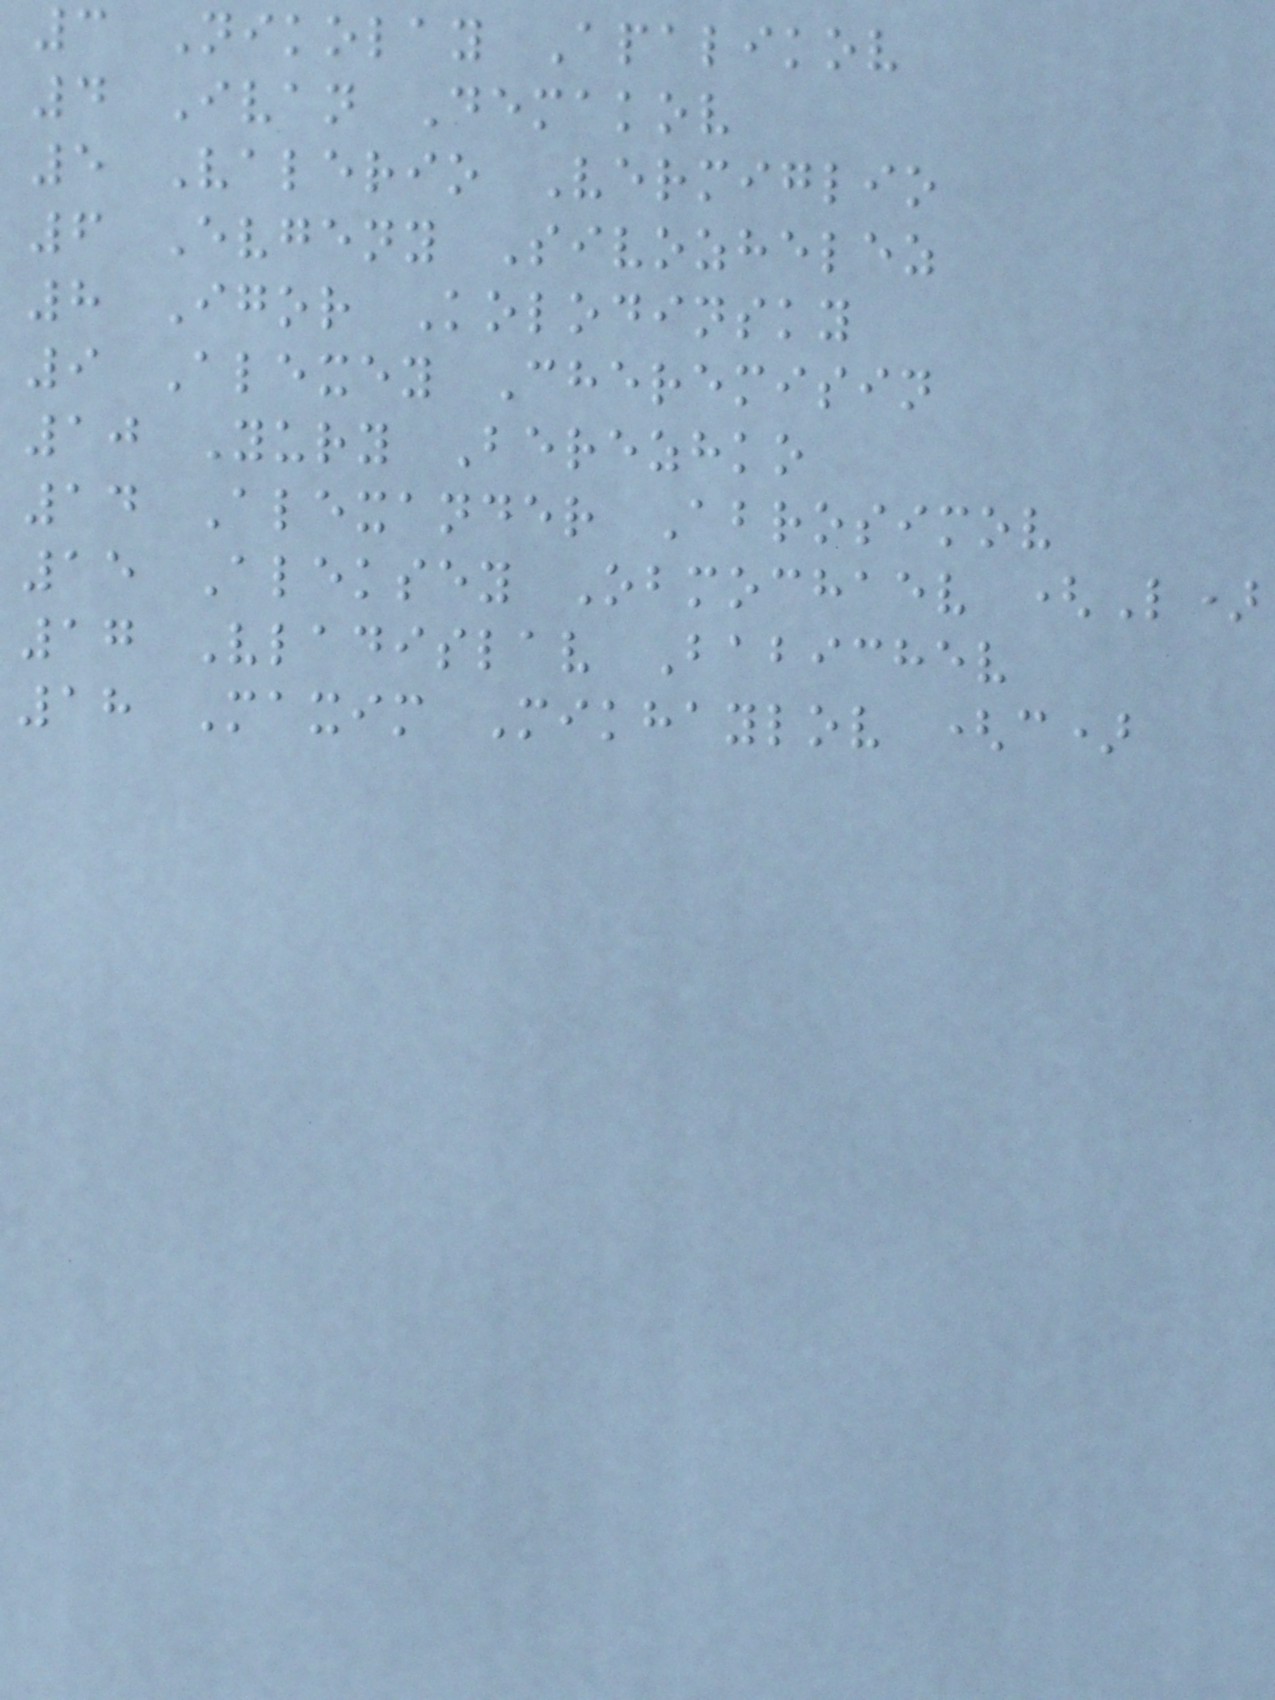3 Nikolay Apalikov
4 Ivan Demakov
5 Valerio Vermiglio
6 Evgeny Sivozhelez
8 Igor Kolodinsky
9 Alexey Cheremisin
10 Yury Berezhko
14 Alexander Abrosimov
15 Aleksey Obmochaev (L)
17 Vladislav Babichev
18 Maxim Mikhaylov (c)
